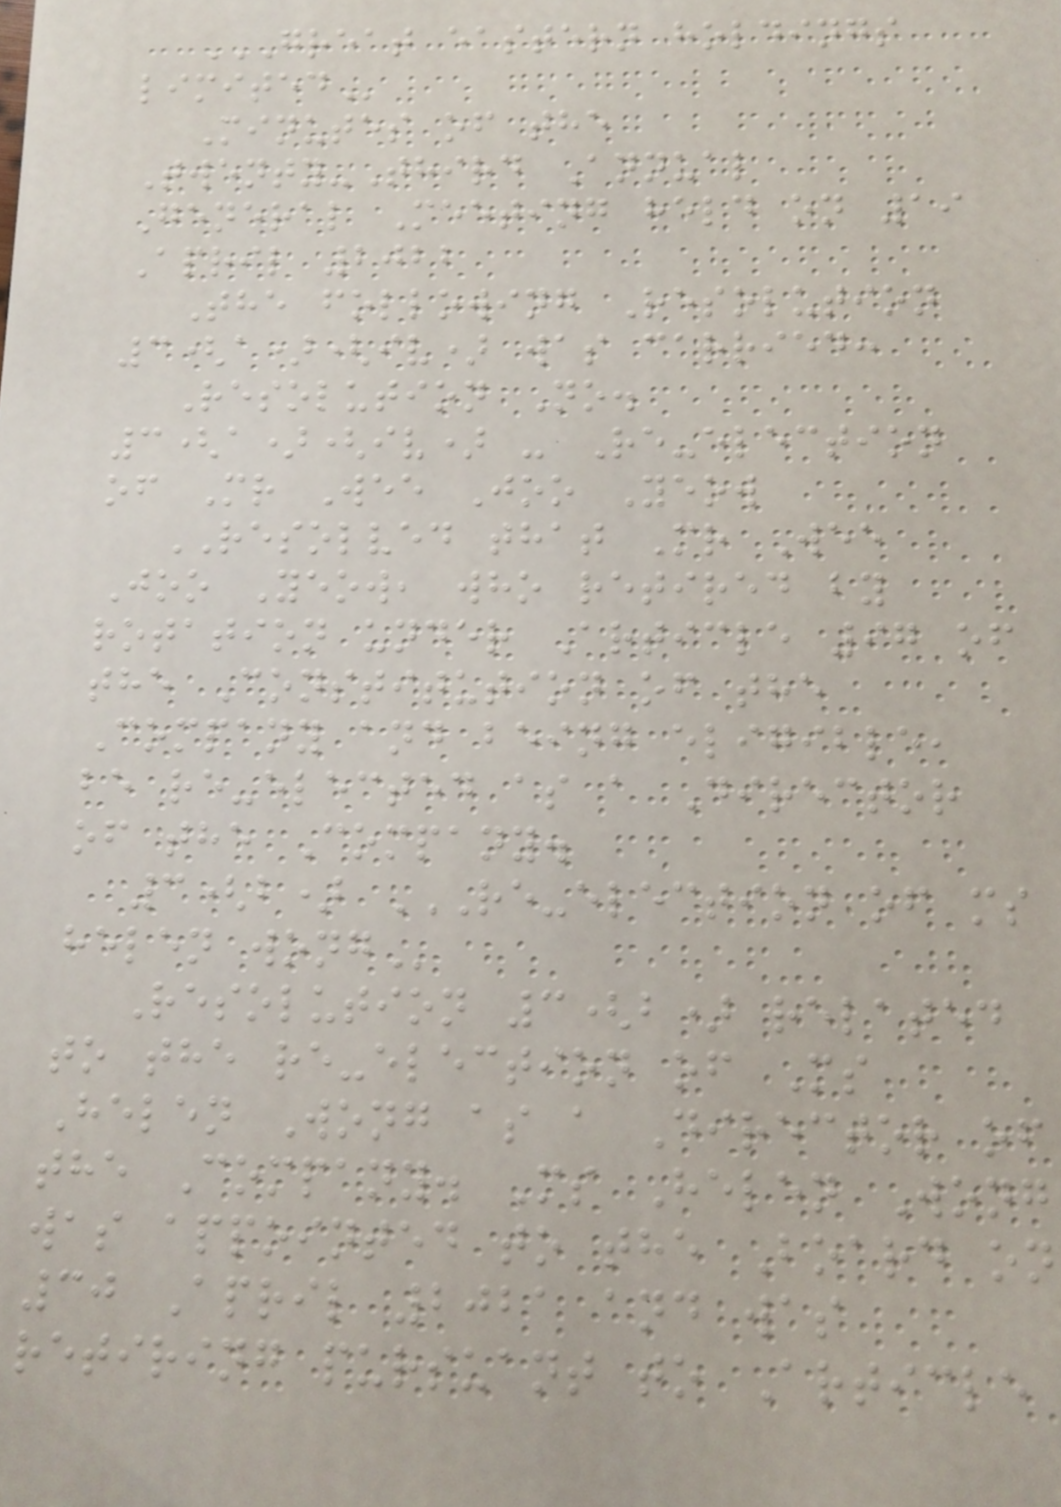GREAT EASTERN HOLDINGS
LIMITED
Minutes of the
Twenty-Third Annual
General Meeting held on 19
April 2022
The following Resolution
3(a)(iv) was carried:
Resolution No.
3(a)(iv) - Re-election
of Mr Wee Joo Yeow
RESOLVED that Mr Wee
Joo Yeow, who retired by
rotation under Article 97 of
the Constitution of the
Company and being eligible,
be re-elected as a Director
of the Company.
3(b) RE-ELECTION OF MS
HELEN WONG
Resolution 3(b) related
to the re-election of Ms
Helen Wong as a Director of
the Company. Ms Helen Wong
was appointed to the Board on
30 April 2021 and was
retiring pursuant to Article
